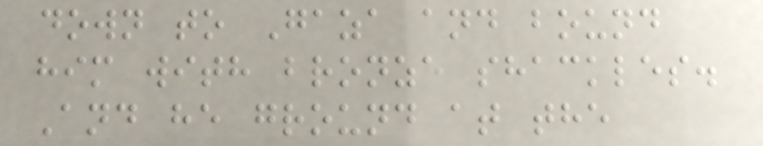down to Gaza and bound
him with bronze shackles.
And he ground at the
